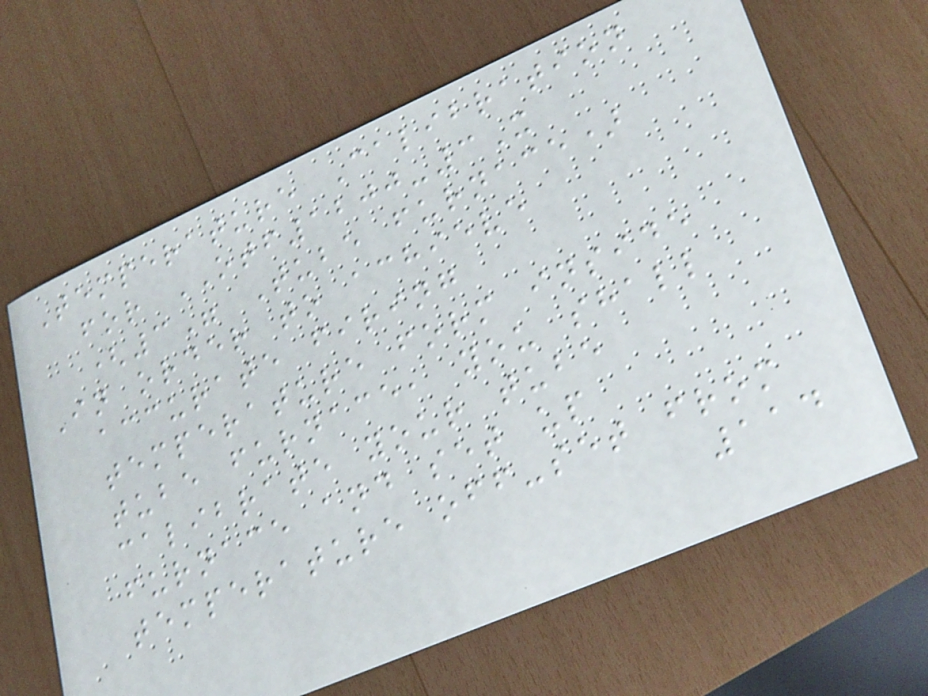Temperature Calibration
for OTF1200-3X
(3" Tube furnace)
In order to achieve
accurate firing
temperature form inside
tube furnace, you shall
calibrate your tube
furnace and set up
temperature off-set from
114
